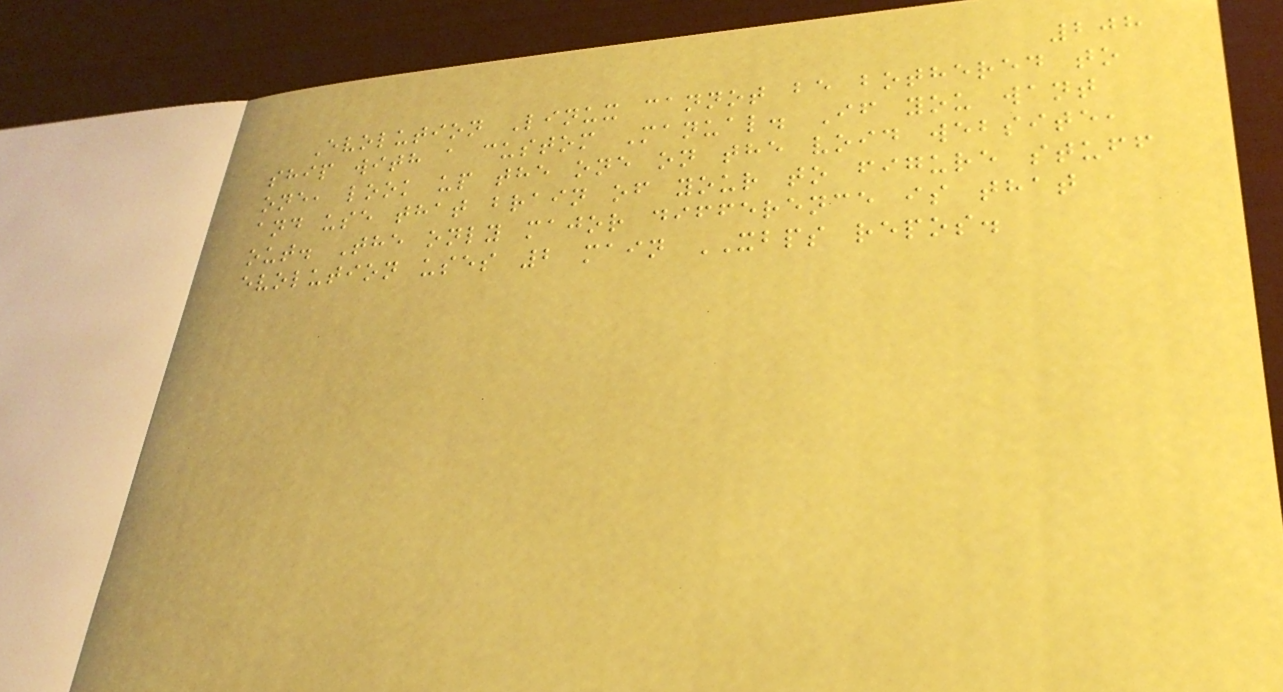208
Evolution Linux cannot be bothered to
ship with a custom Manual. If you want
one, look up the one on the void website,
and use that brain of your to figure stuff
out. The only major difference is that
evolution uses 2 main XBPS repos.
